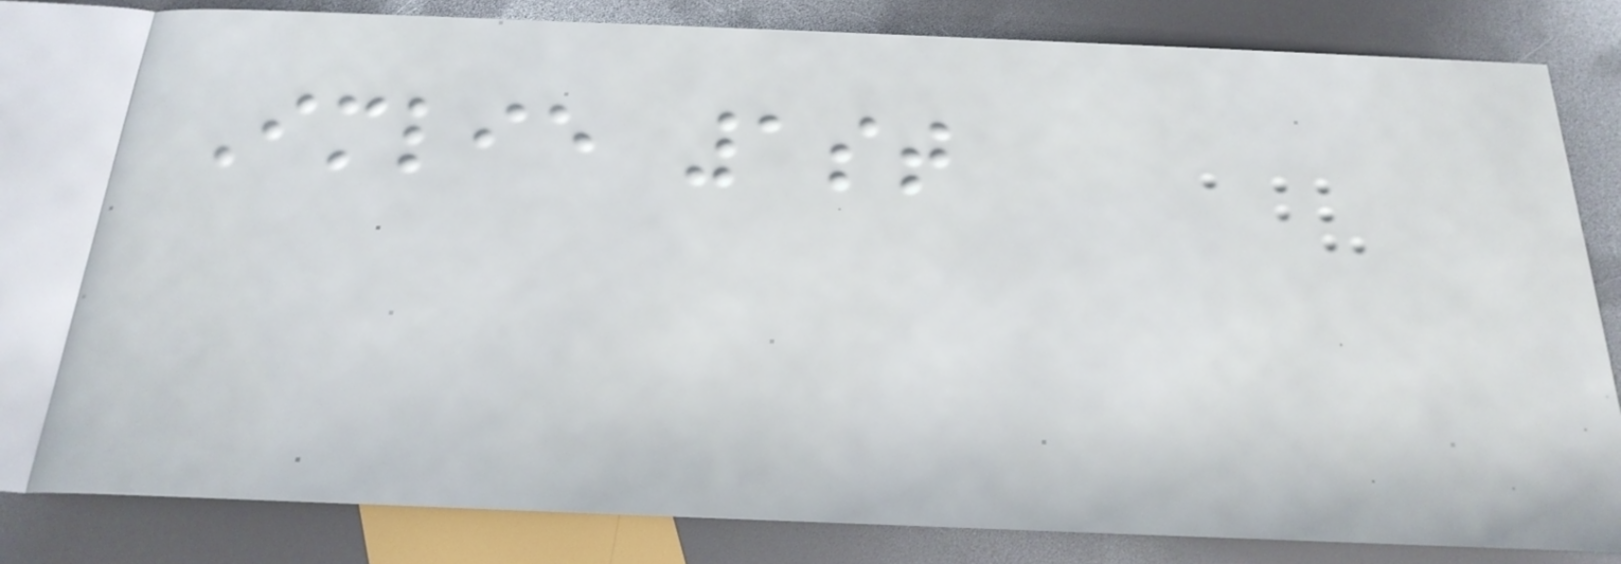Imlie 1st
